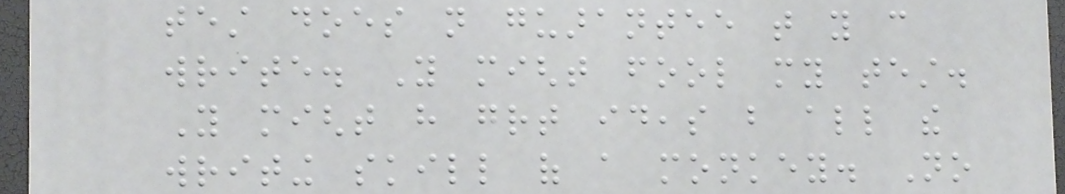test does not guarantee that you can
write. You might fool my test.
You might have great ideas but all the
writing skill of a monkey. No
